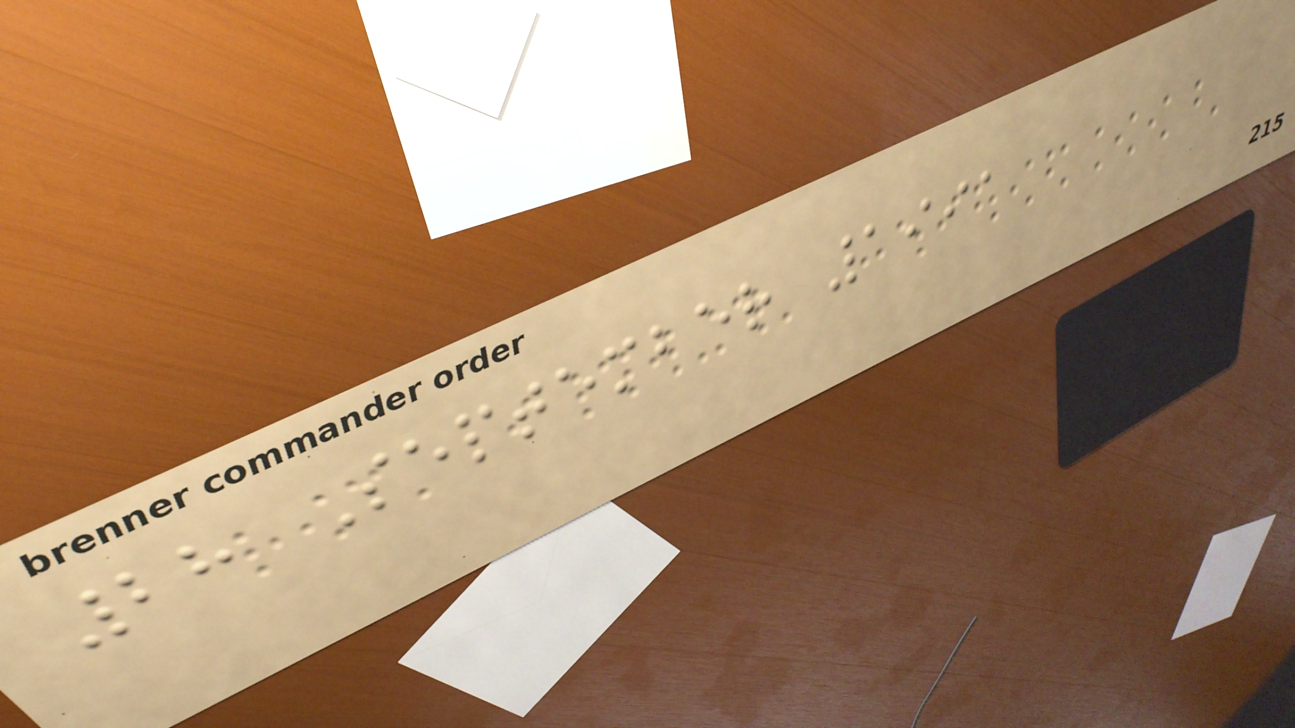28 September 1991
